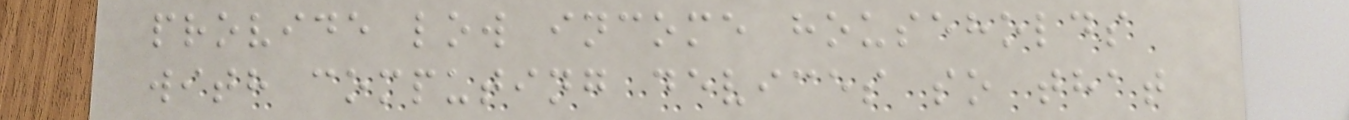provide low income households
with computing devices so that
